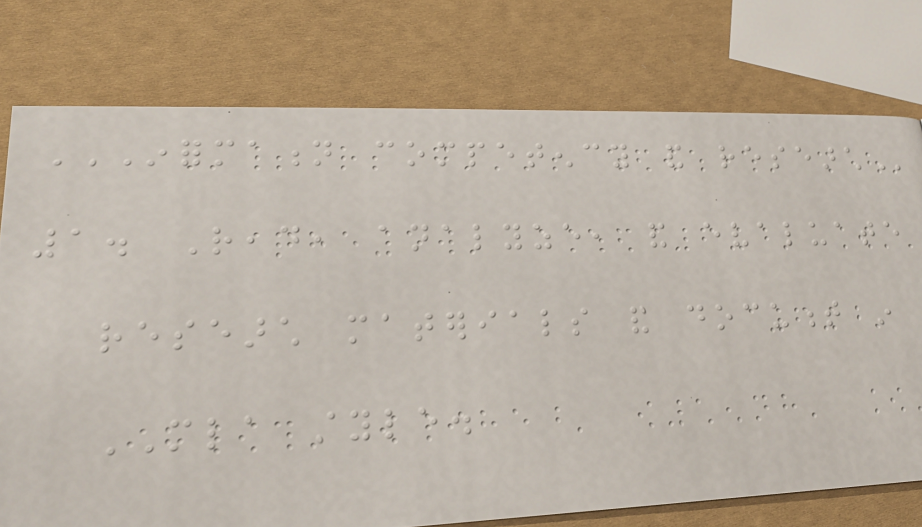INFORMATION COMPETENCY AND RESEARCH
1. Read, analyze, and evaluate
research materials and document in
MLA style.
